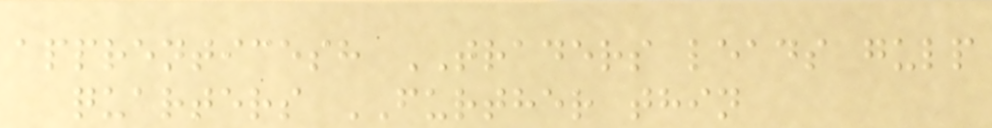apprenticesh TRADERS leads gulp
quarters FURTHER thin
